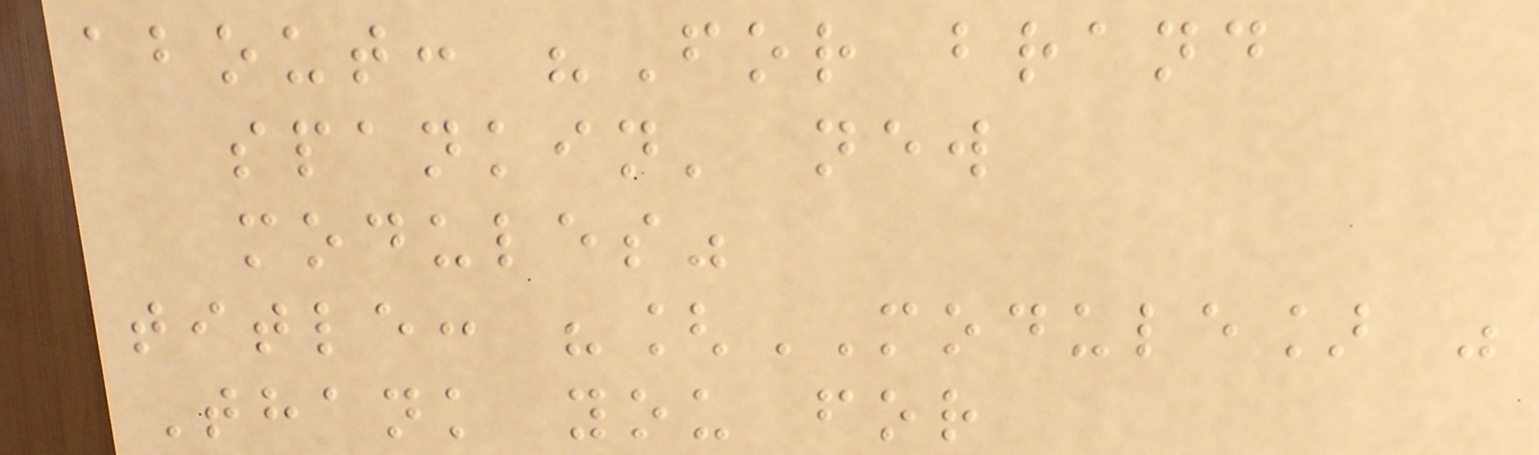about: "For brand
spankin' new
modules"
title: "[MODULE] "
Thank you for
